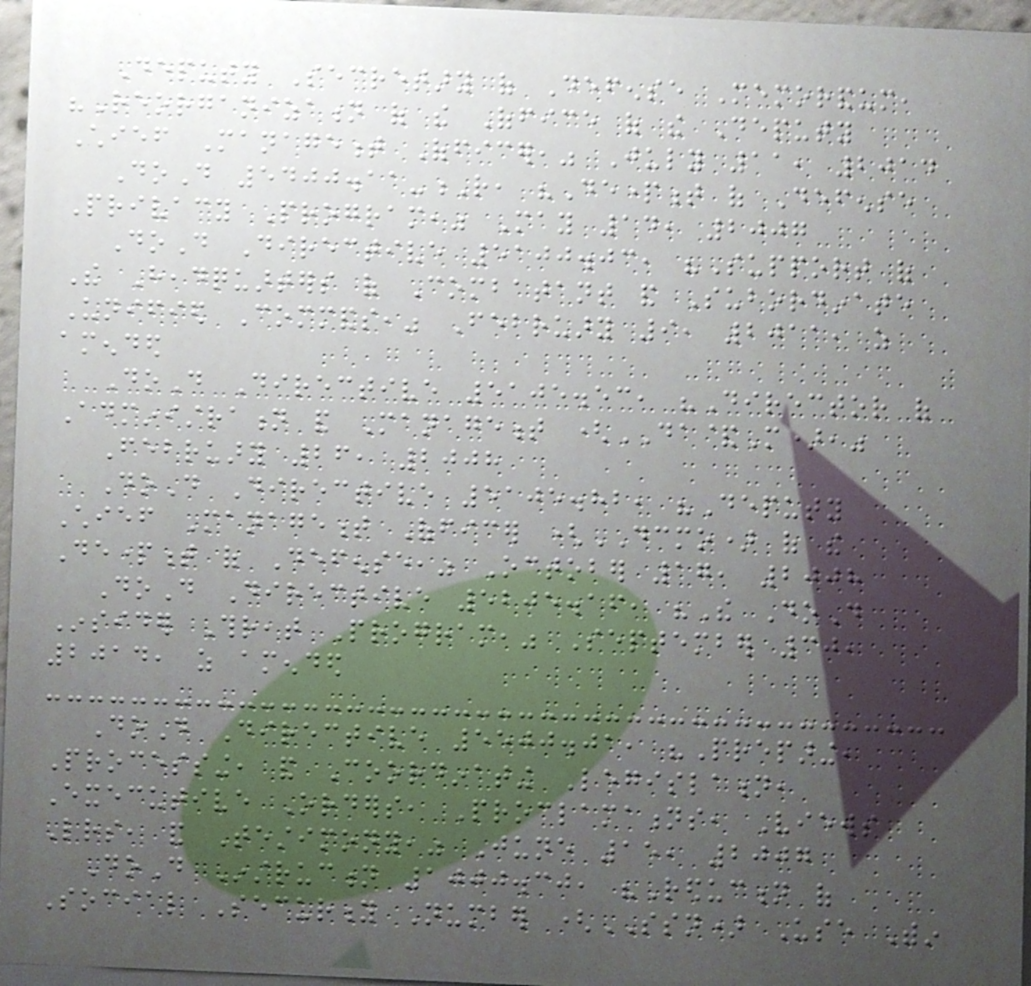Deputy Secretary of Defense Memorandum,
"Reorganization of the Office of the Deputy
Chief Management Officer," July 11, 2014
DoD 5400.11-R, "Department of Defense
Privacy Program," May 14, 2007
DoD Directive 5100.03, "Support of
The Headquarters of Combatant and Subordinate
Unified Commands," February 9, 2011, as
amended
DoD Directive 5105.53, "Director of
Administration and Management (DA&M),"
February 26, 2008
DoD Directive 5105.82, "Deputy
Chief Management Officer (DCMO) of the
Department of Defense," October 17, 2008
DoD Directive 5205.16, "The DoD
Insider Threat Program," September 30,
2014, as amended
DoD Directive 5500.01, "Preparing,
Processing, and Coordinating Legislation,
Executive Orders, Proclamations, Views
Letters, and Testimony," June 15, 2007
DoD Instruction 1000.30, "Reduction of
Social Security Number (SSN) Use Within
